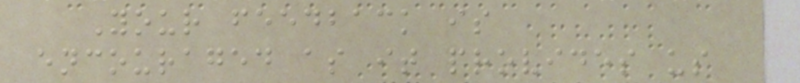Your feedback is
encouraged as it provides us
